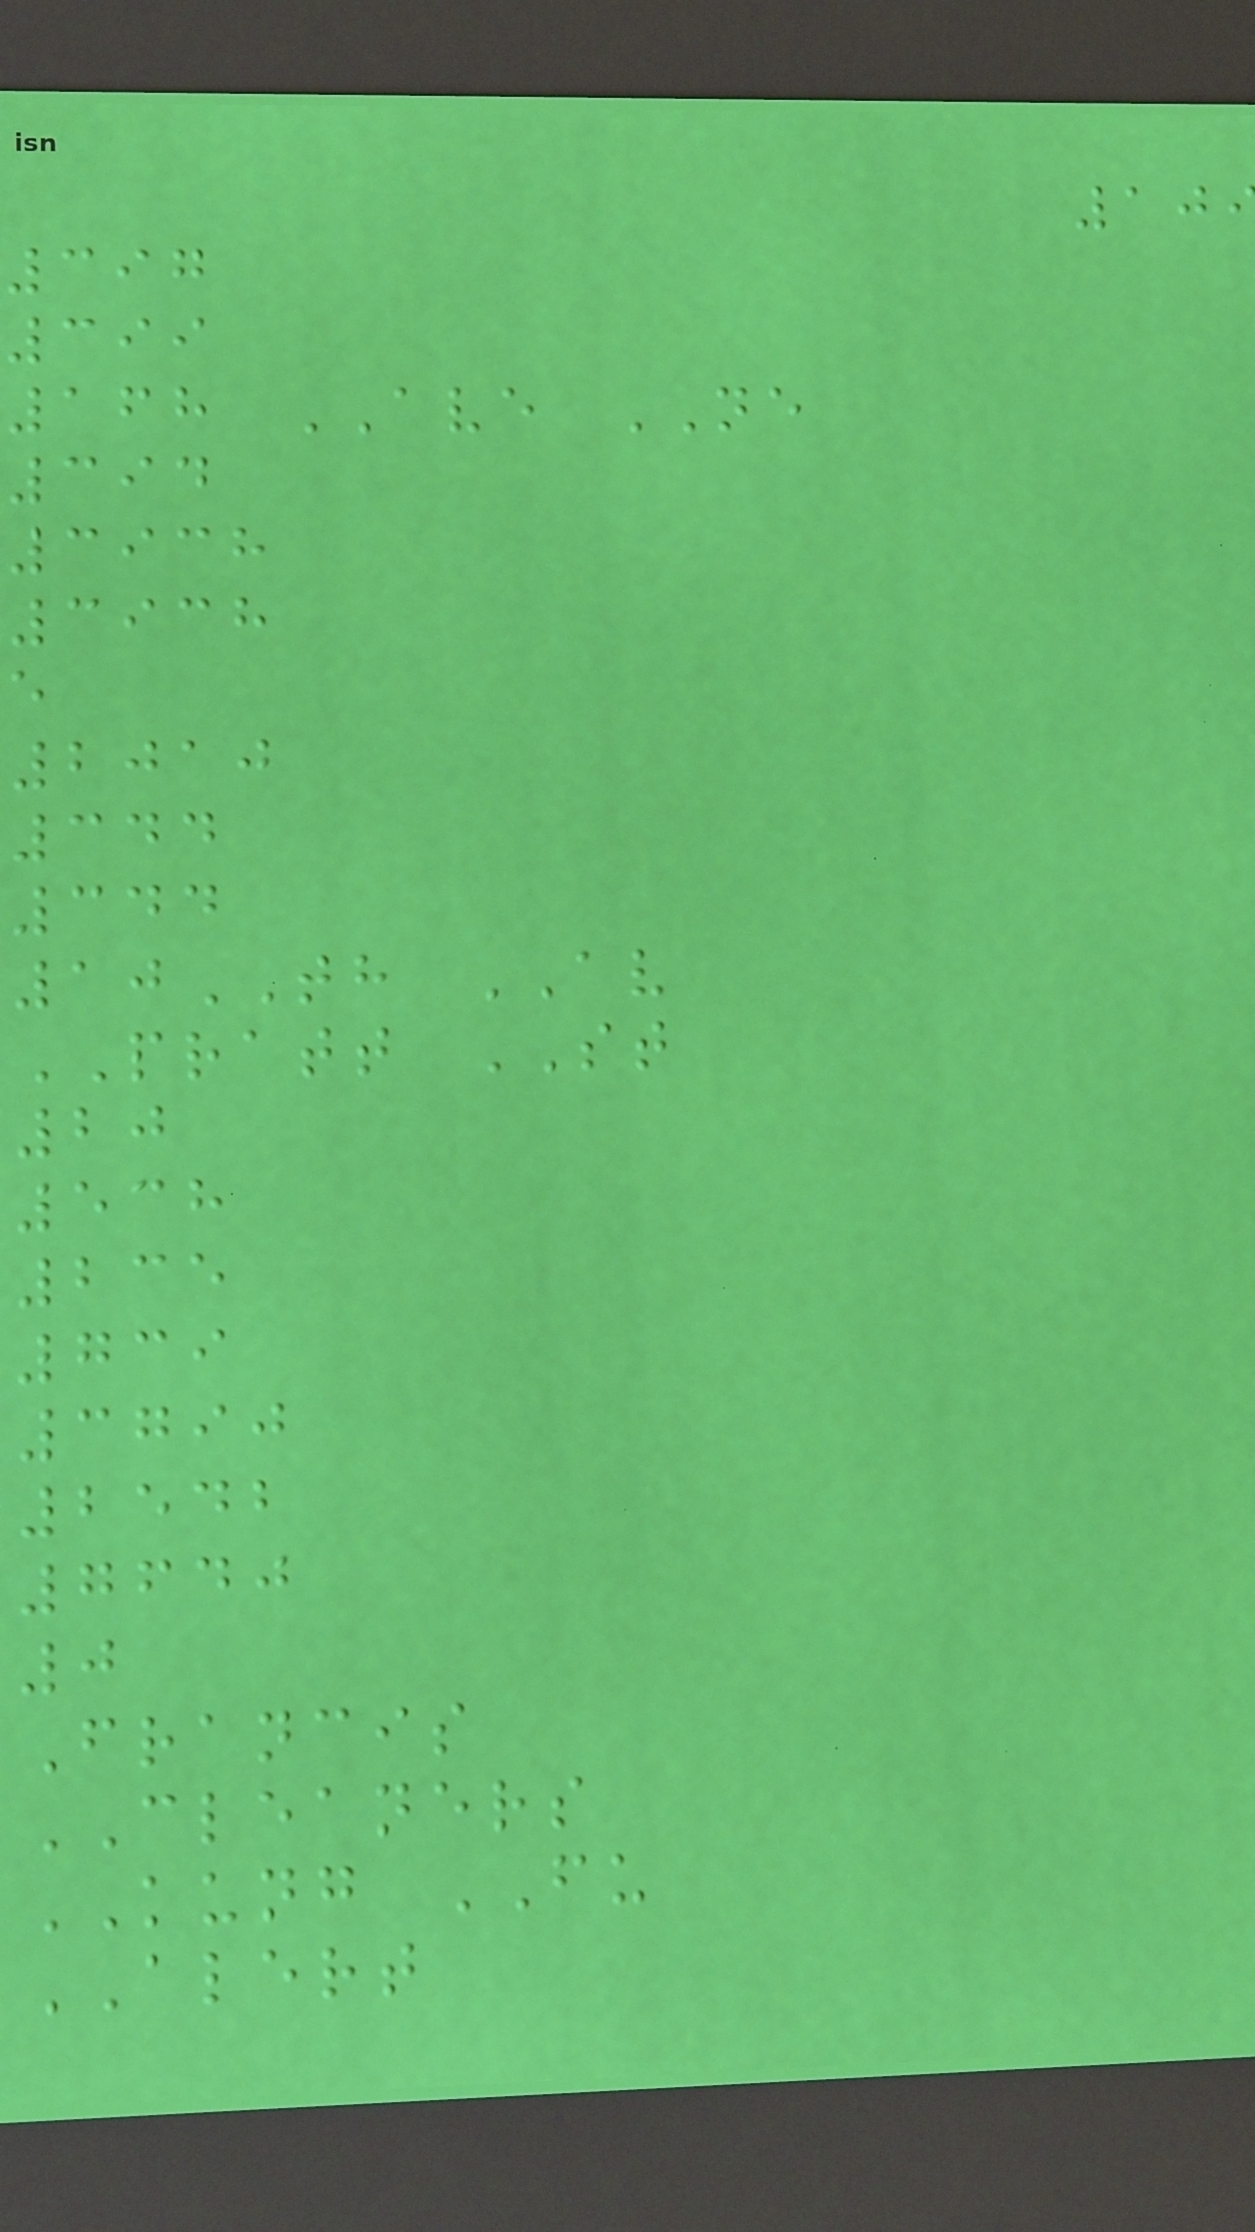397
399
168 AVE NE
394
3938
3938
e
2010
344
344
10TH AV
PRATT ST
20
538
235
739
3790
2542
7640
0
Francis
CLEANERS
KUNG FU
ALERT
